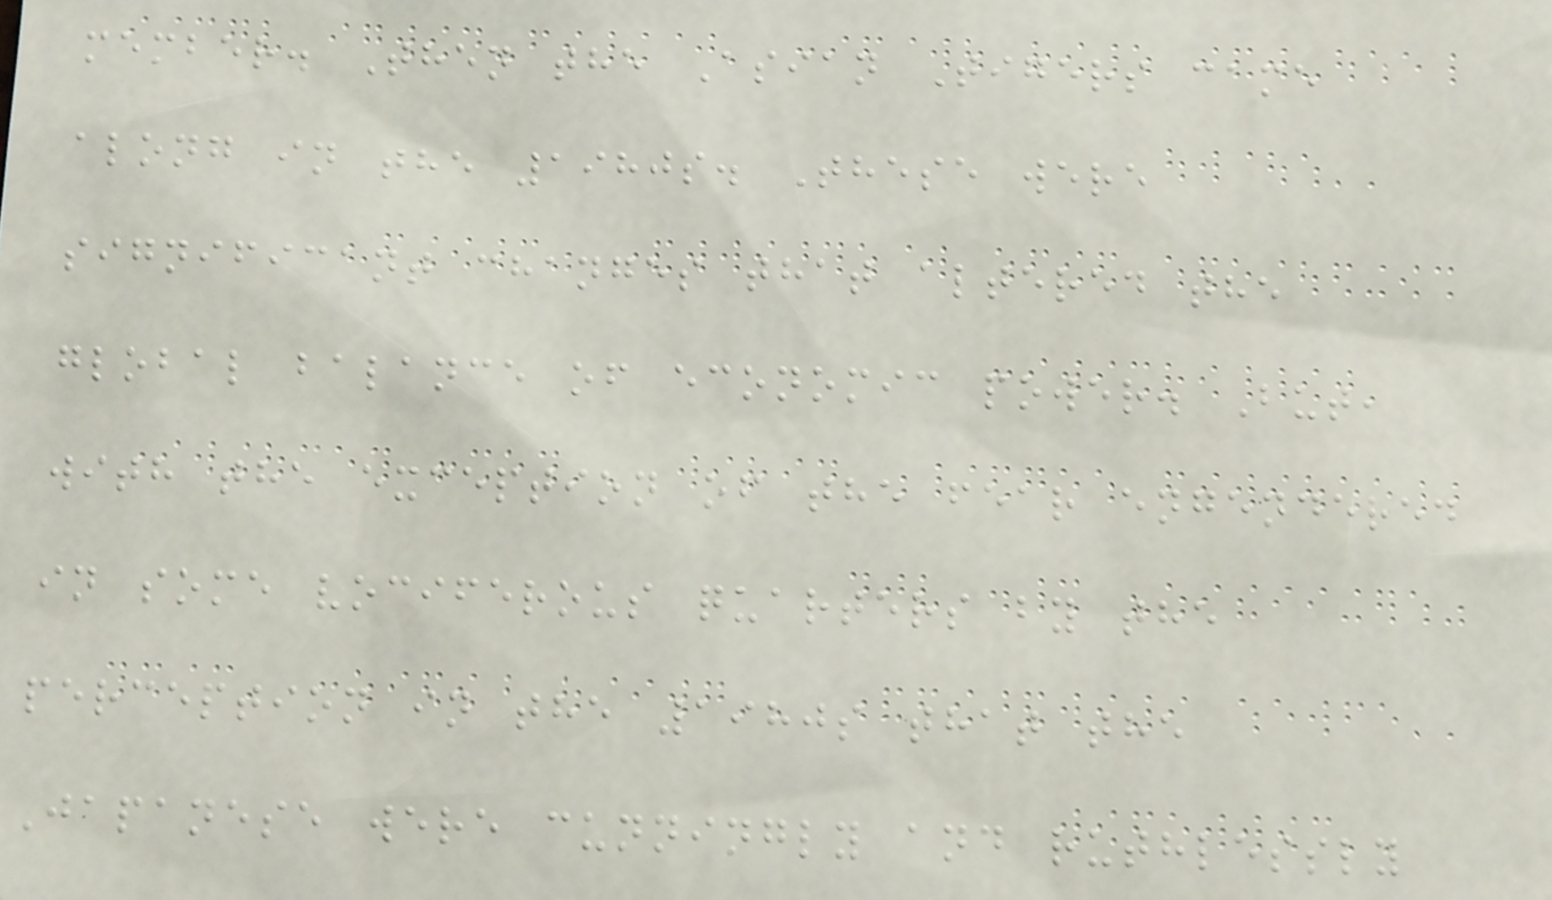member. Then the Asian Tigers came
along in the 1980s. These were
significant changes that altered the
global balance of economic power. But,
with the exception of the fear engendered
in some vociferous quarters by the
perception in the 1980s that the
Japanese were cunningly and ruthlessly
